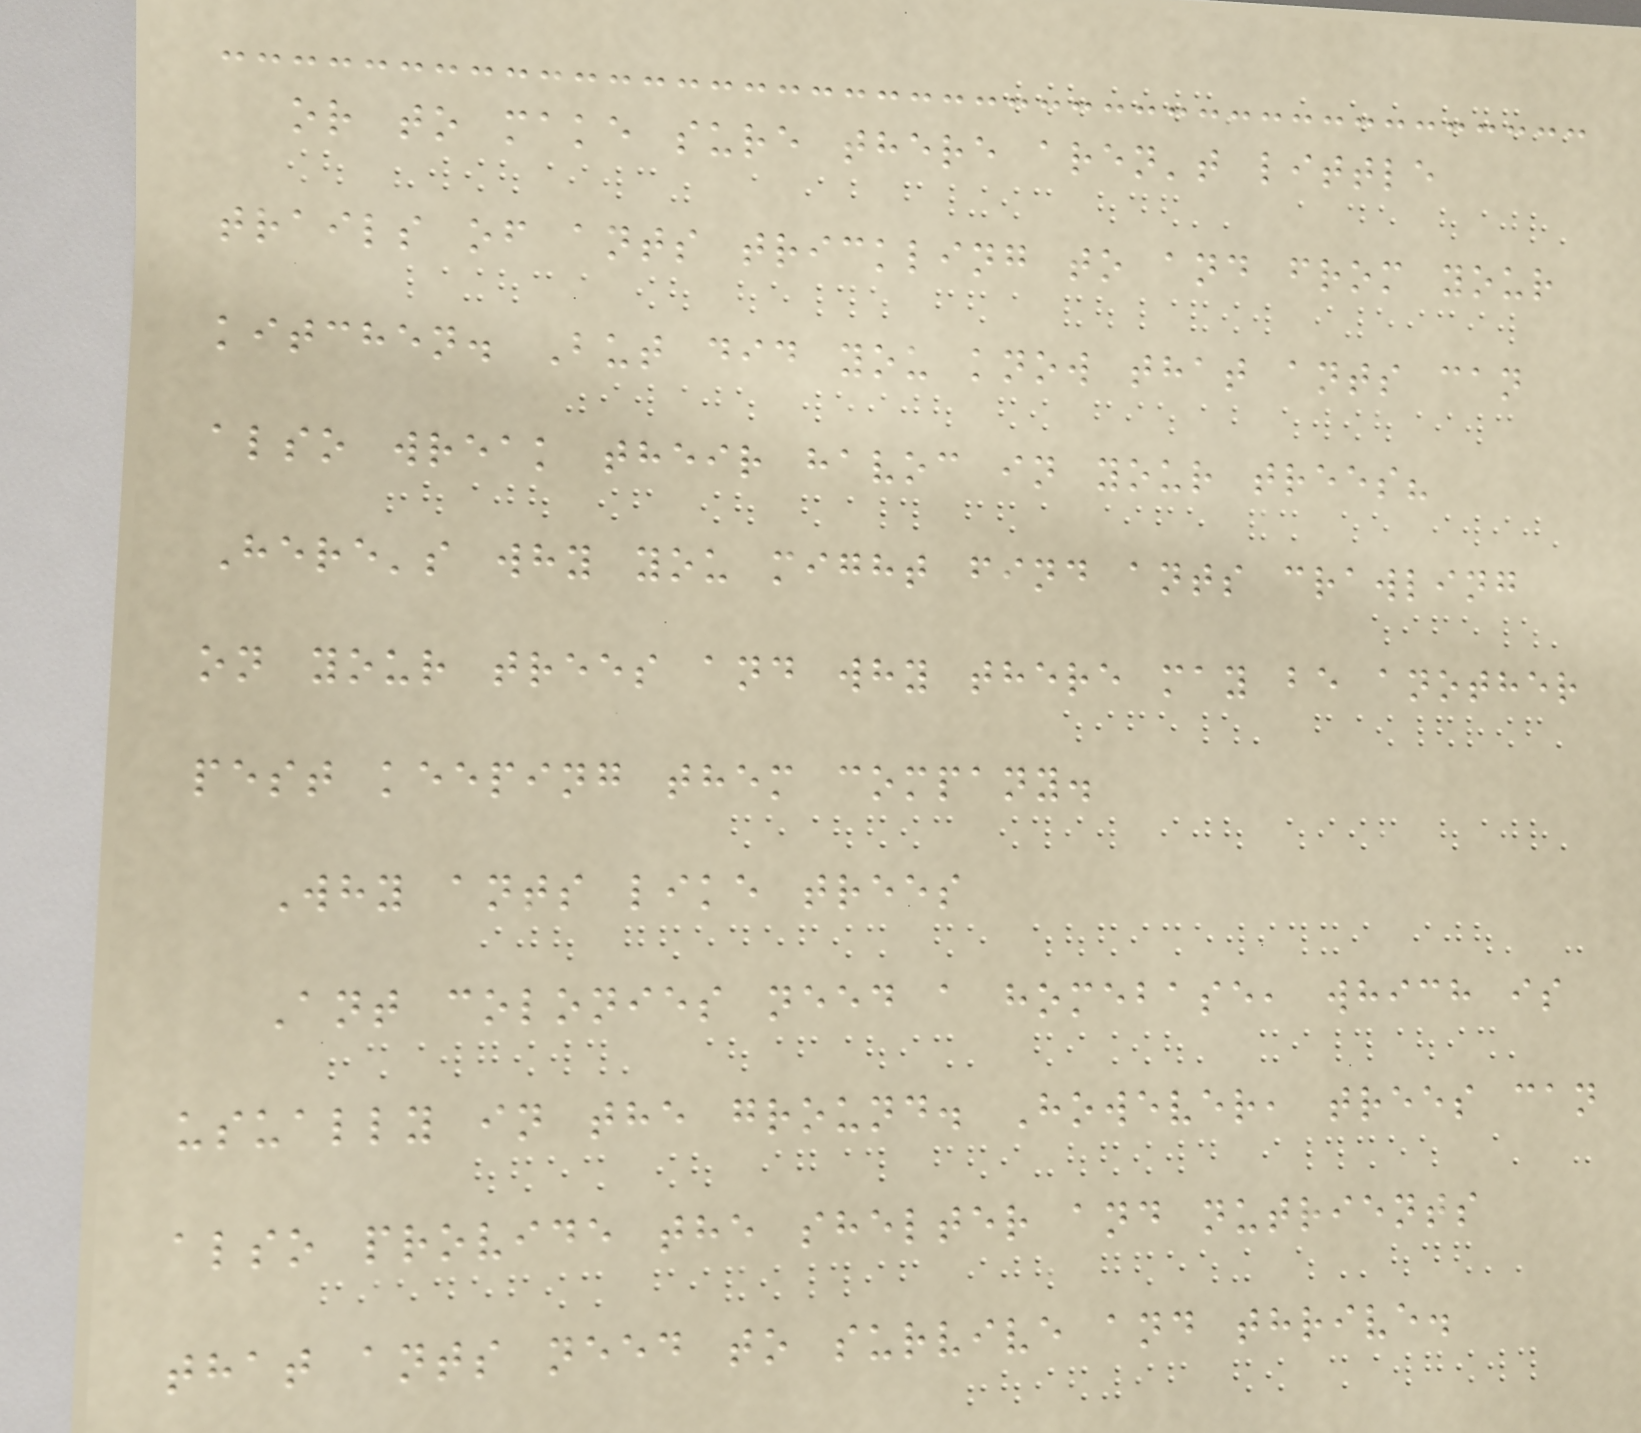or to make sure there aren't little
trails of ants trickling to and from your
kitchen. But did you know that ants can
also wreak their havoc in your trees?
Here's why you might find ants crawling
on your trees and why there may be another
pest keeping them company.
Why ants like trees
Ant colonies need a homebase, which is
usually in the ground. However, trees can
also provide the shelter and nutrients
that ants need to survive and thrive.
